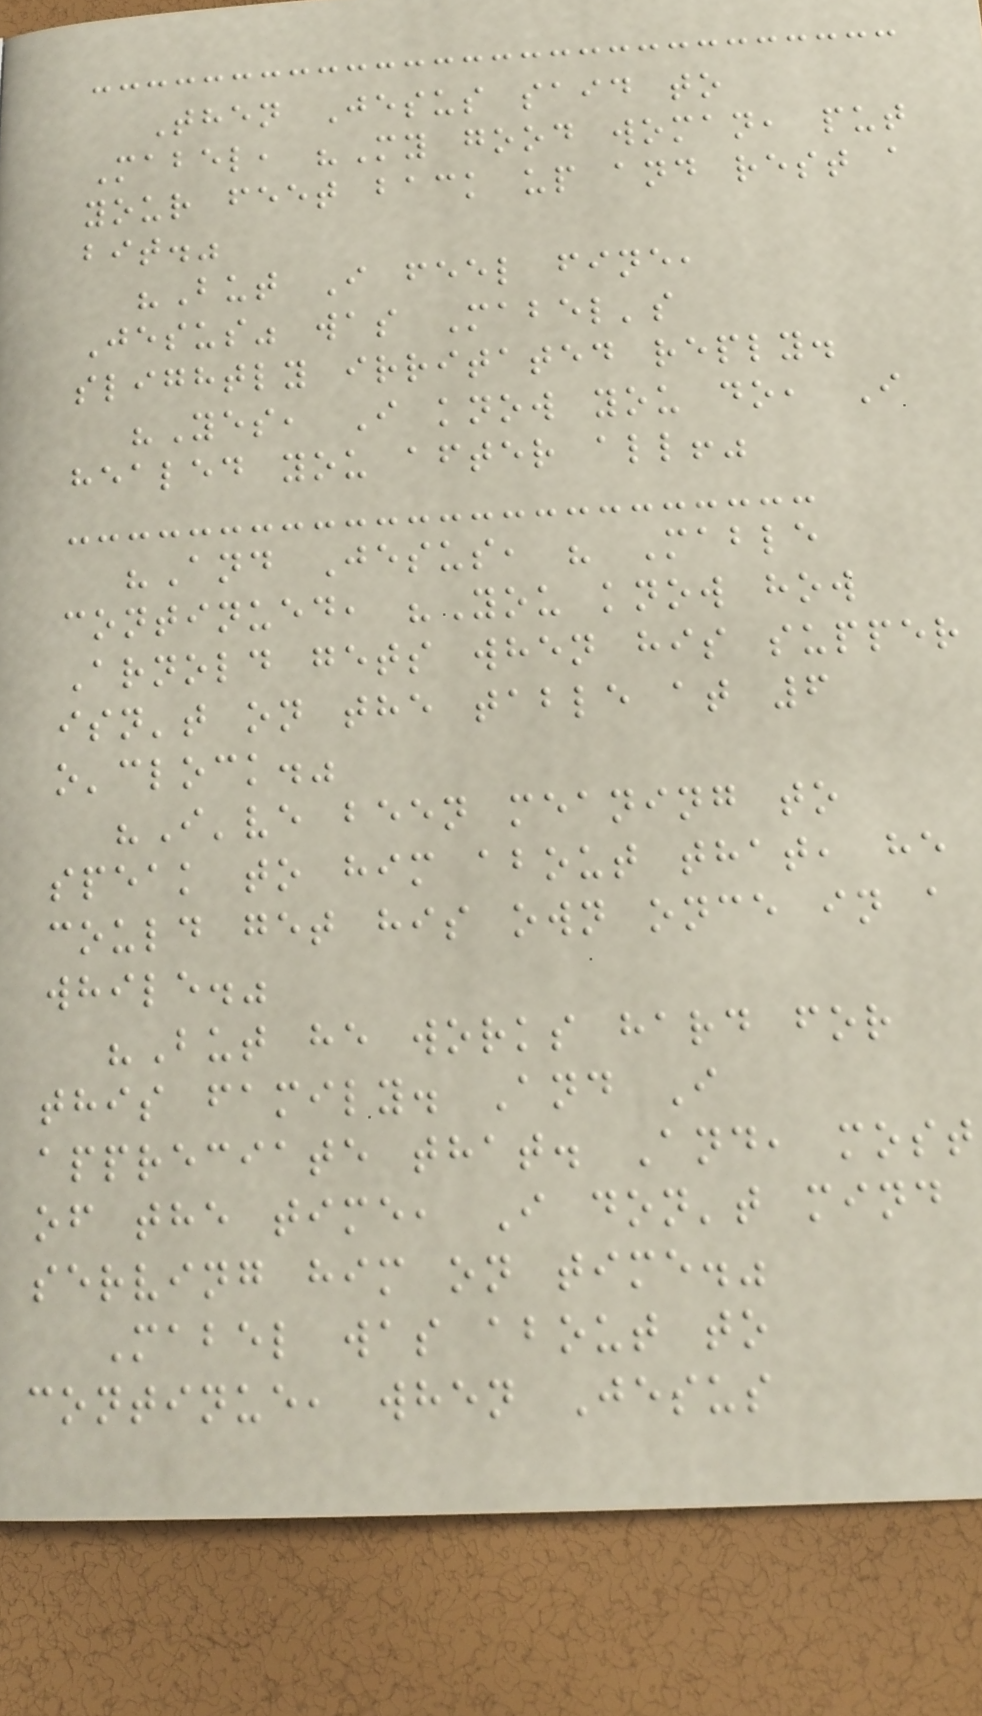Then Jesus said to
Mabel, "My good woman, put
your feet back up and rest a
bit."
"But I feel fine,
Jesus" was Mabel's
slightly irritated reply.
"Yes, I know you do, I
healed you after all!"
"And Jesus, " Mable
continued, "You know how
Arnold gets when his supper
isn't on the table at 6
o'clock."
"I've been meaning to
speak to him about that, he
could get his own once in a
while."
"But he works hard for
this family. And I
appreciate that. And, most
of the time, I don't mind
serving him on time."
Mabel was about to
continue, when Jesus
